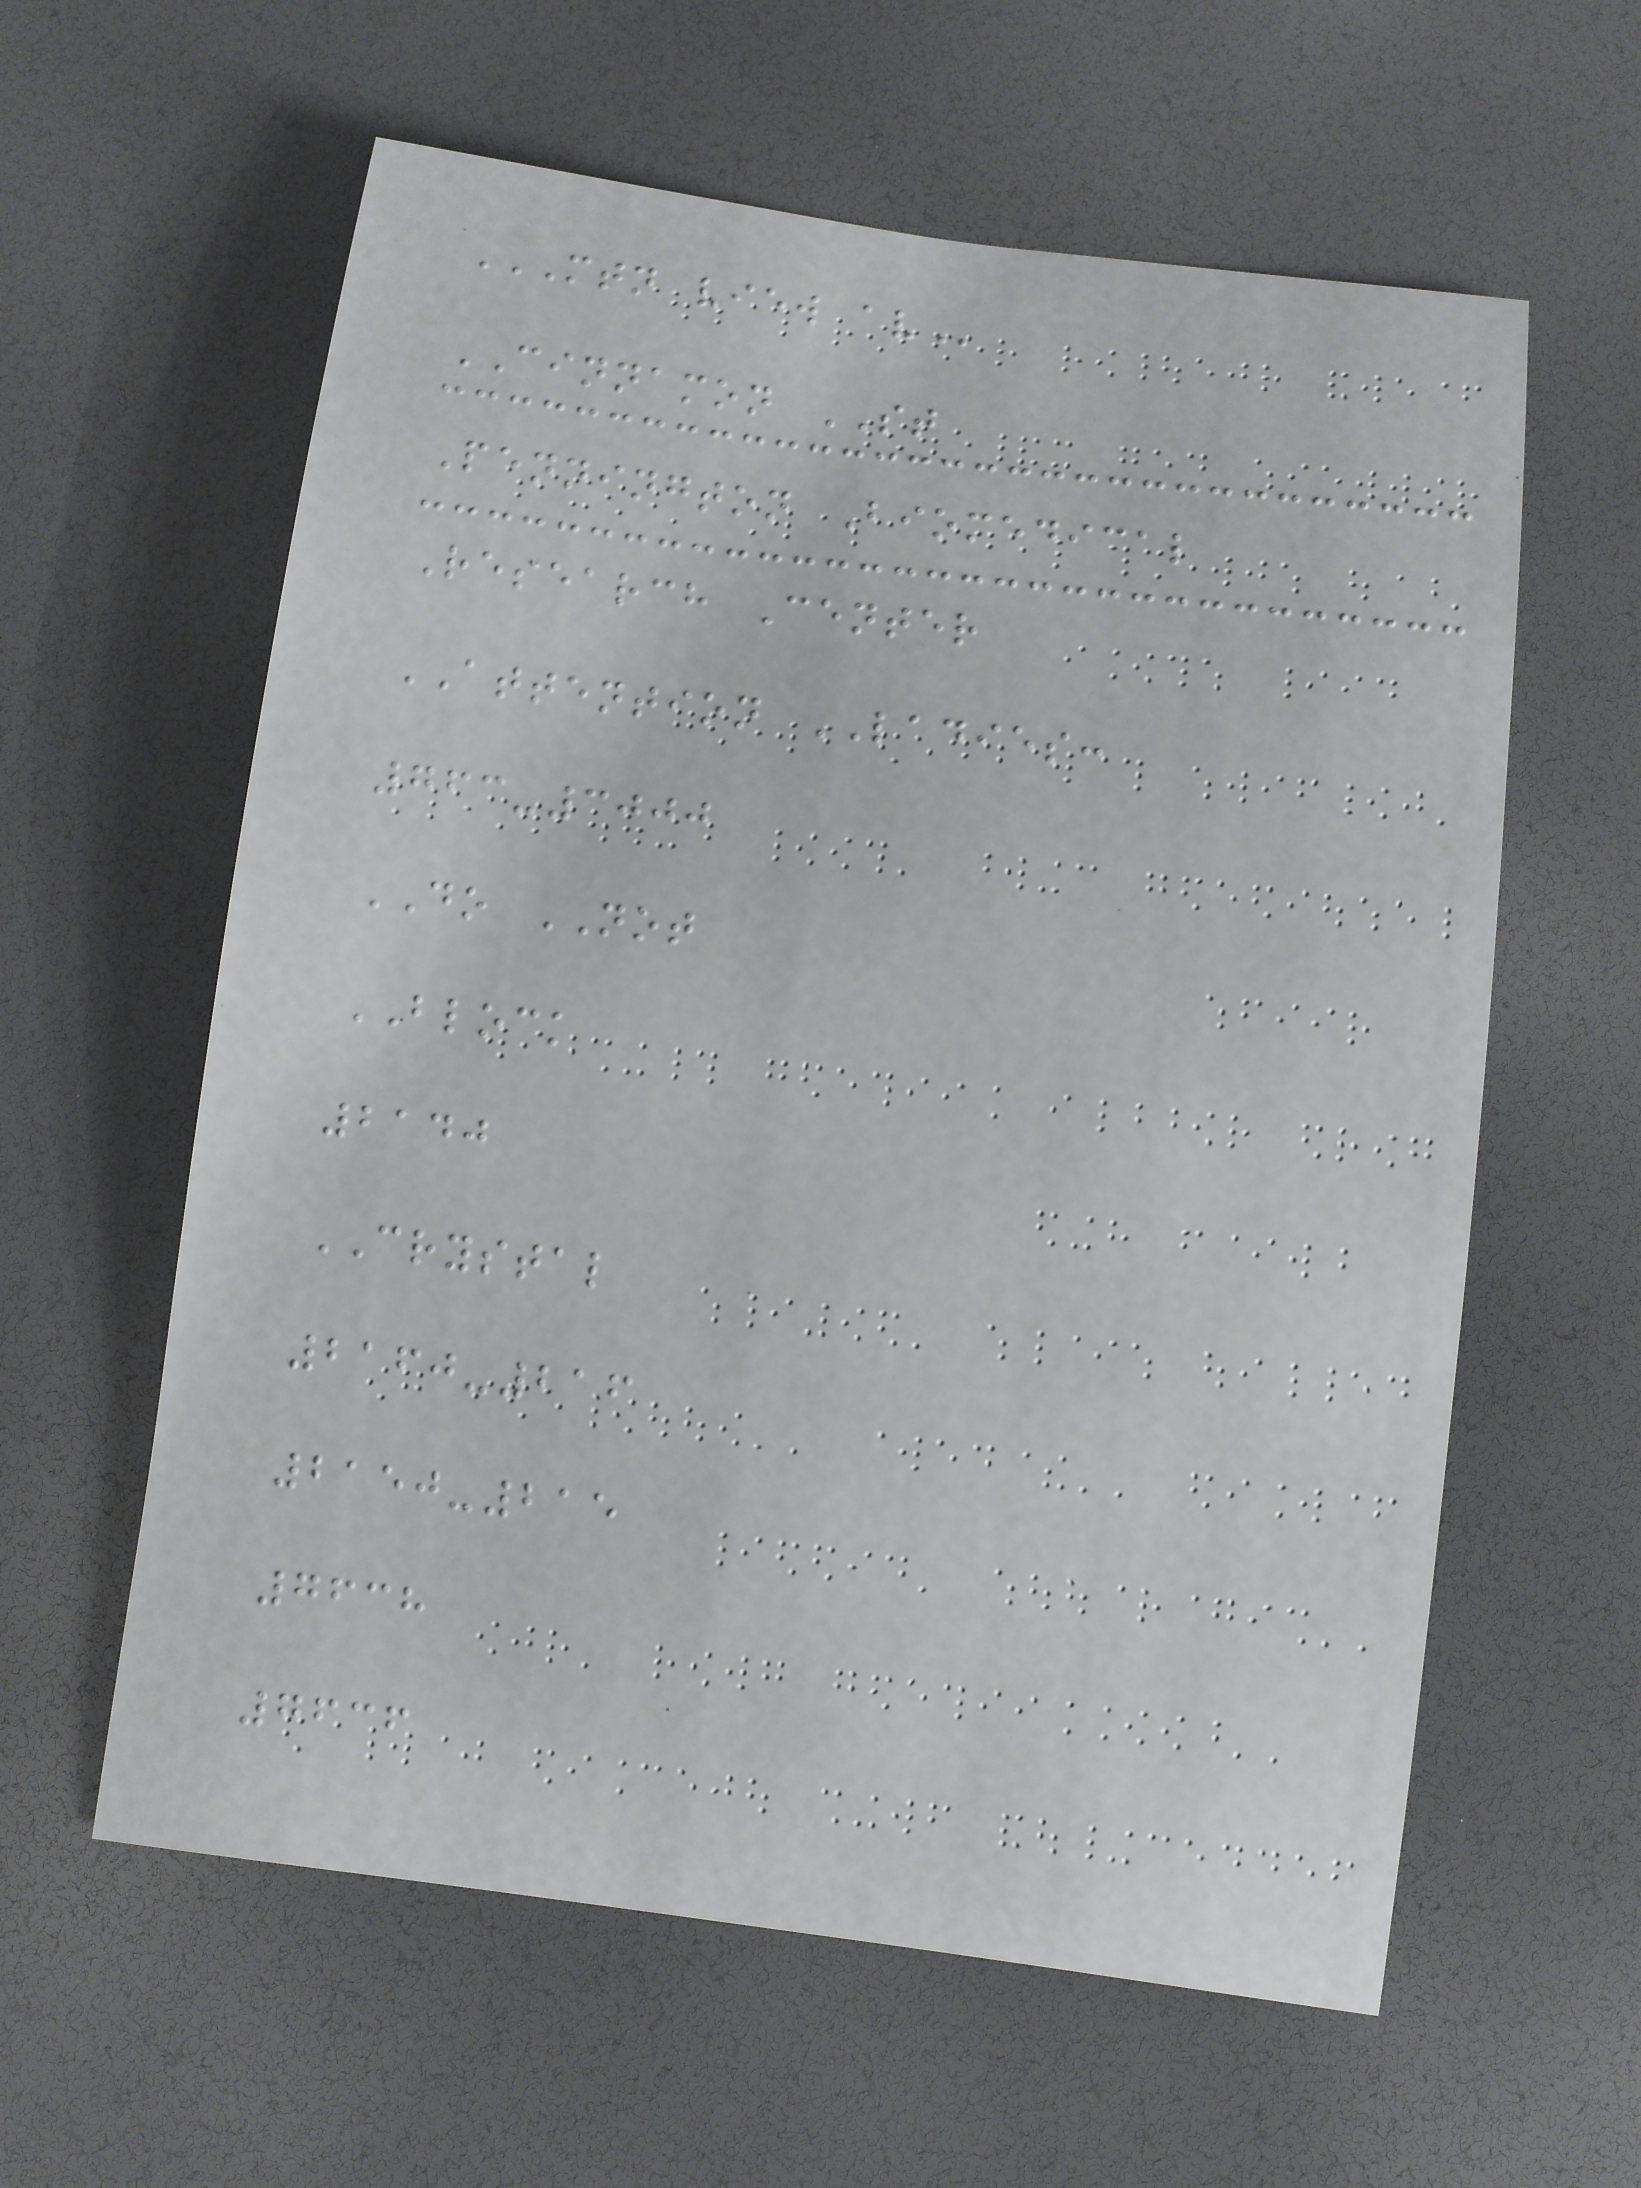MTN VIEW AV
CINNAMON ST
Pennington Biomedical
Research Center
ATTENTION LADIES:
763-3000
DO NOT
BLOCK
2140
CRYSTAL
2160-216
2150-215
7638
7636
